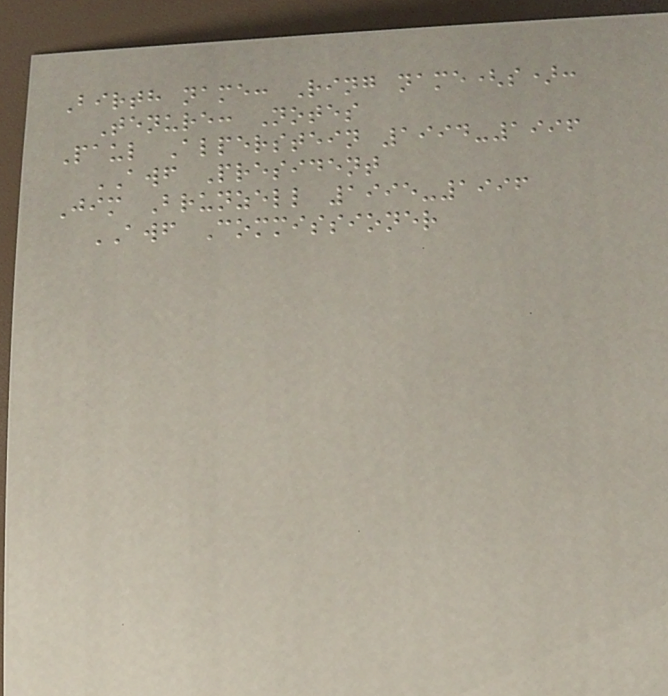Birth name: Ring name(s):
Tenure: Notes
Paul Alperstein 1994-1996
AWF President
Jim Brunzell 1995-1996
AWF Commissioner
